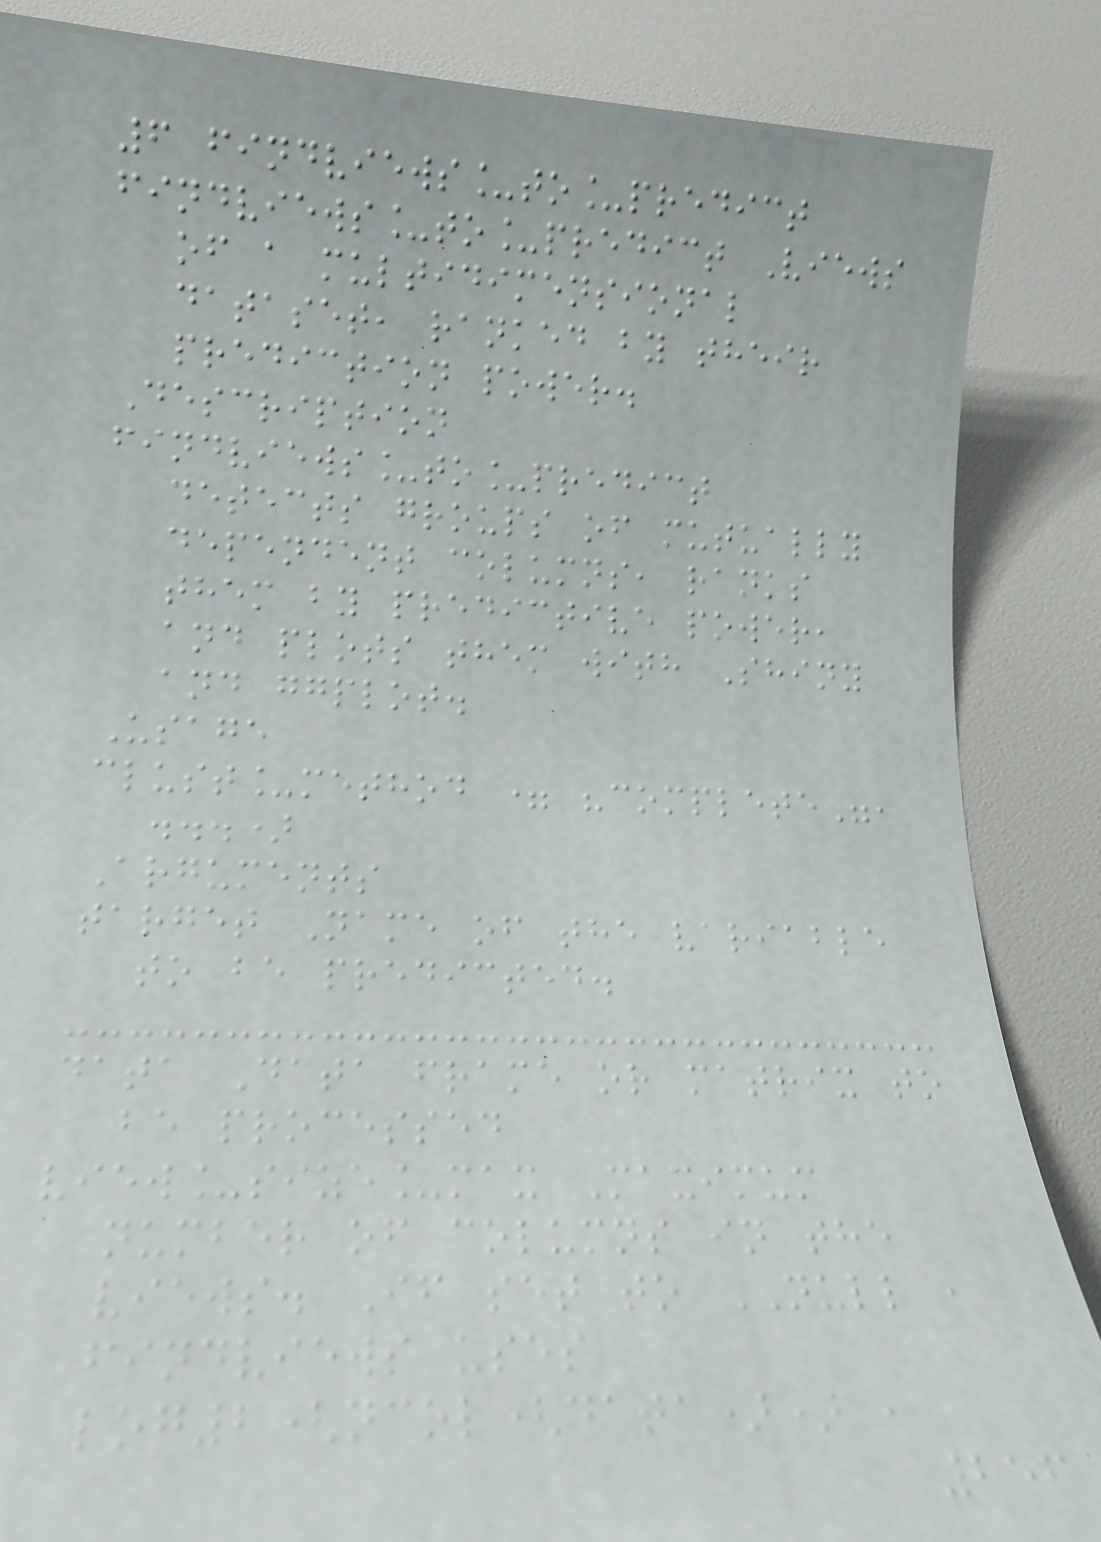6 findviews_to_predict
findviews_to_predict Views
of a multidimensional
dataset, ranked by their
prediction power.
Description
findviews_to_predict
detects groups of mutually
dependent columns, ranks
them by predictive power,
and plots them with Shiny
and ggplot.
Usage
clust_method = "complete",
...)
Arguments
target Name of the variable
to be predicted.
data Data frame or matrix to
be processed
view_size_max Maximum
number of columns in the
views. If set to NULL ,
findviews uses
log2(ncol(data)) ,
256
